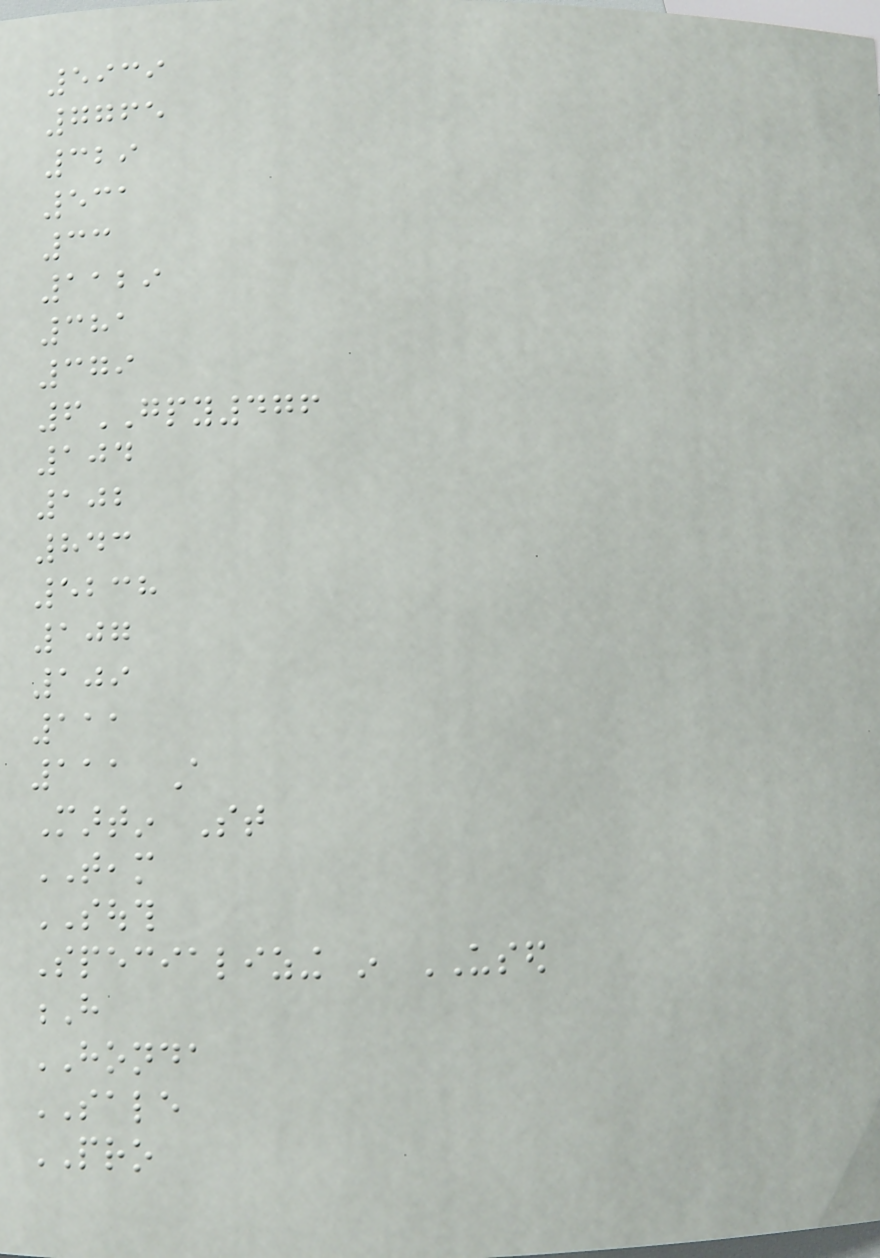5939
7765
329
531
33
1129
381
379
6GPY476
104
102
843
5238
107
109
111
111 A
Martin St
TEAM
SOUTH
Specializing in USED
H
HONDA
SALE
PRO
